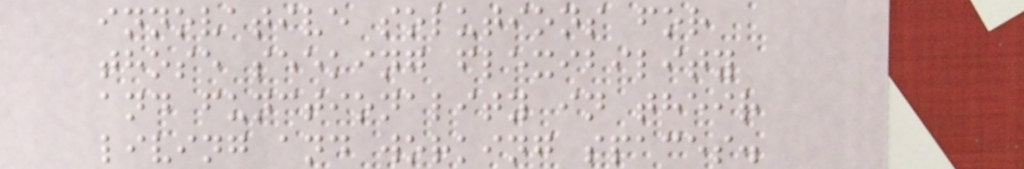innovative solutions for
those seeking flexibility
and functionality in their
living and working spaces.
